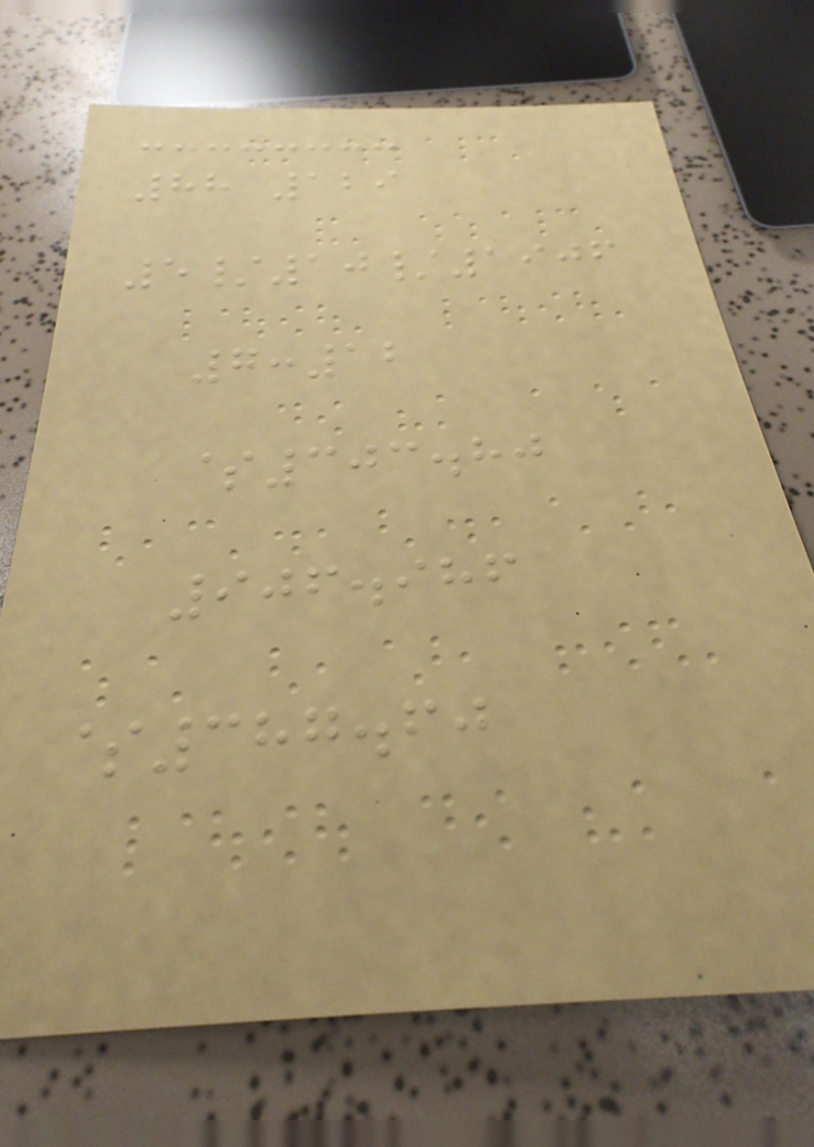88 129
5/10/1906
7:12
$303.80
906.986
$387.60
